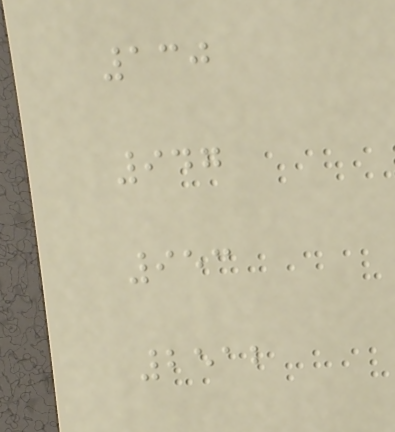130
947
953
2512
